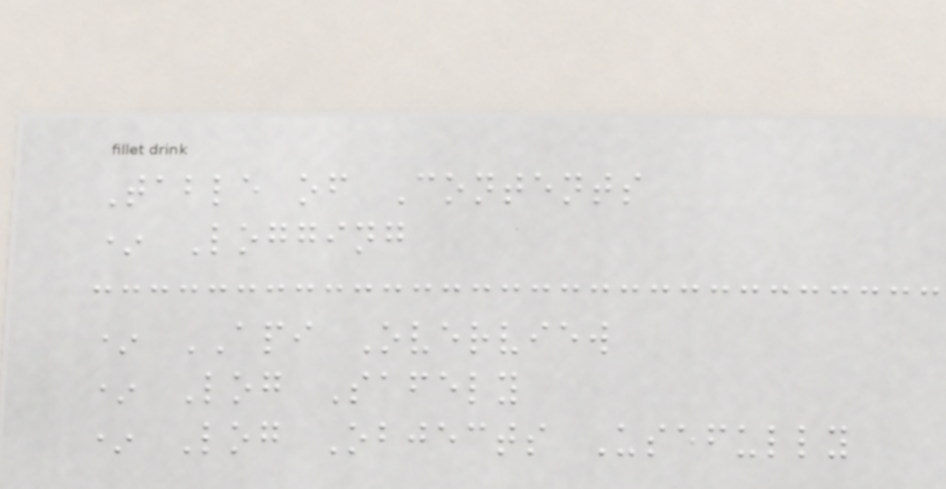Table of Contents
* Logging
* API Overview
* Log Safely
* Log Objects Usefully
